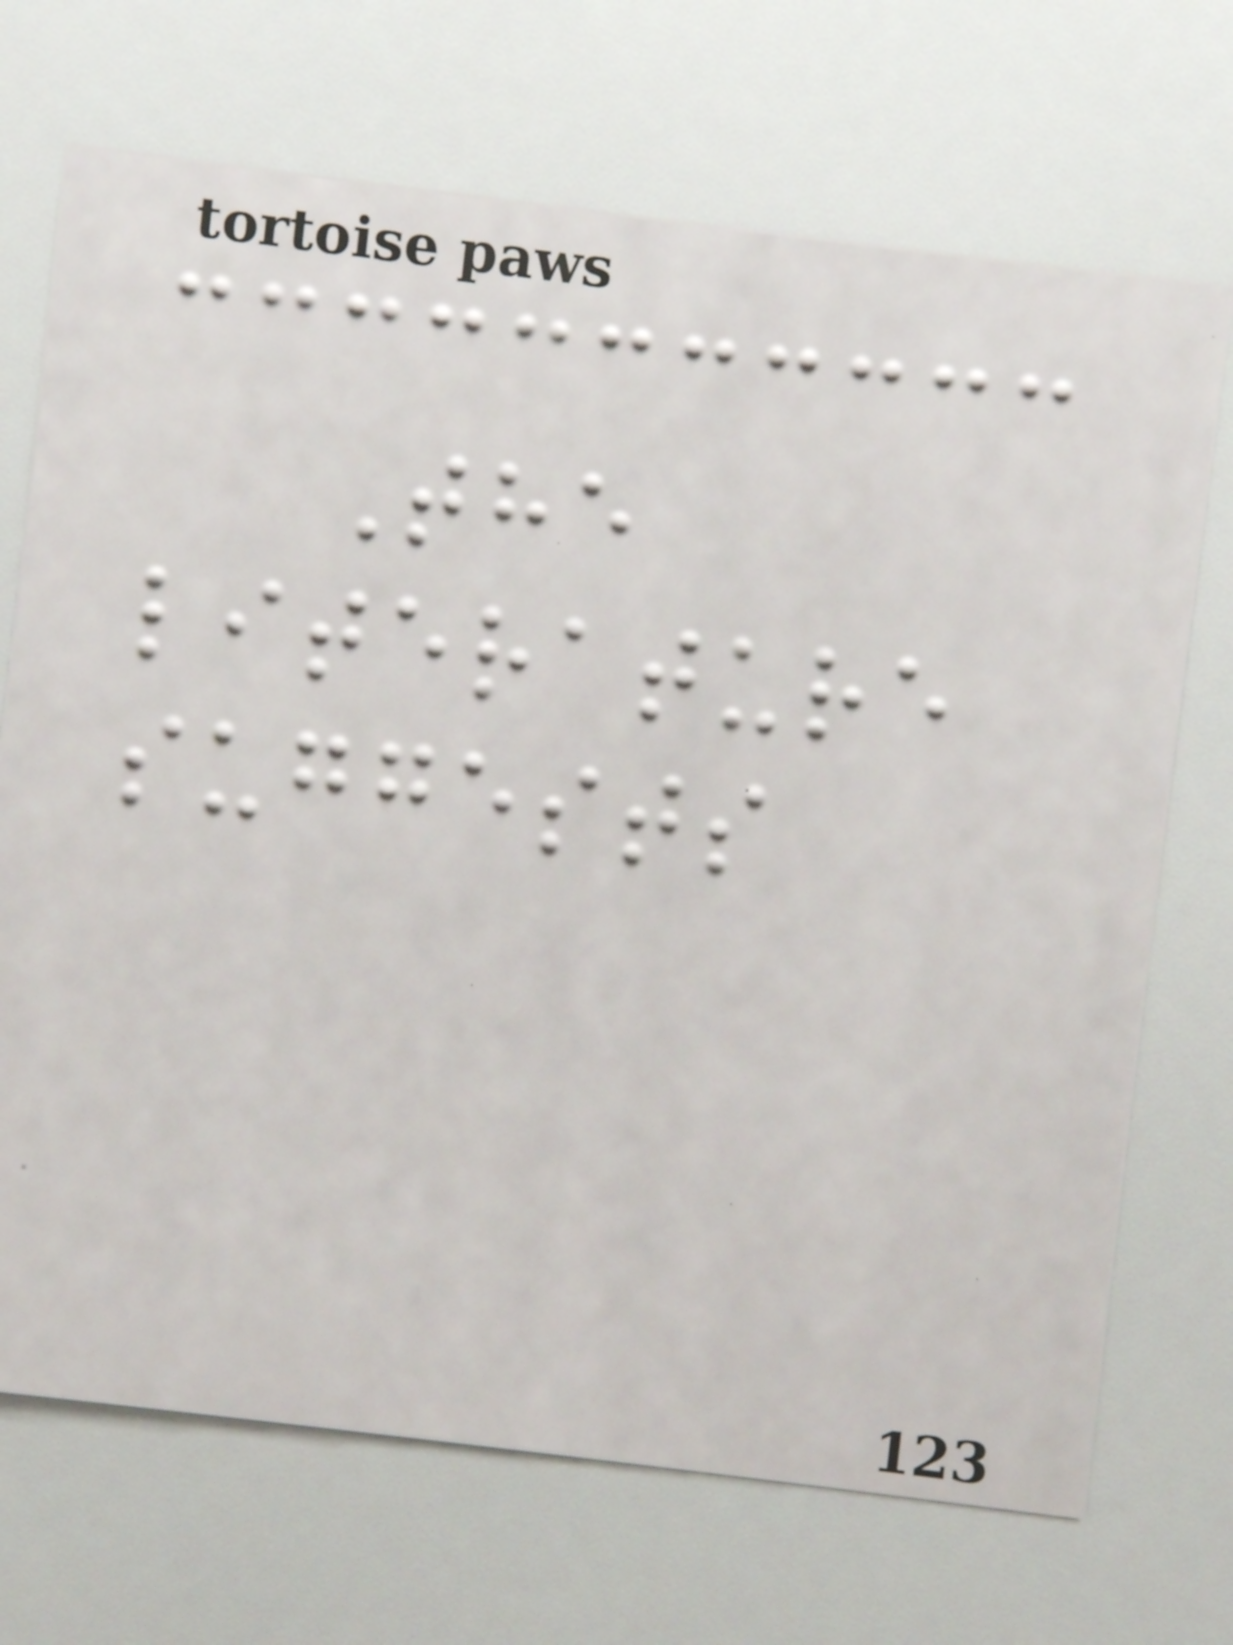The
literature
suggests
